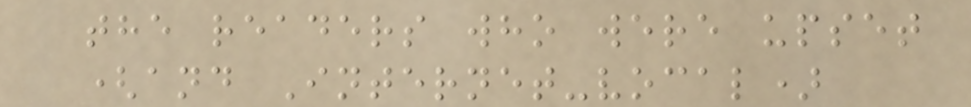the readers who were upset
(and Internet-vocal)
